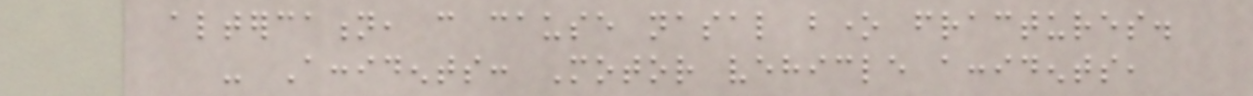altercation, can cause nasal bone fractures.
- Accidents: Motor vehicle accidents,
